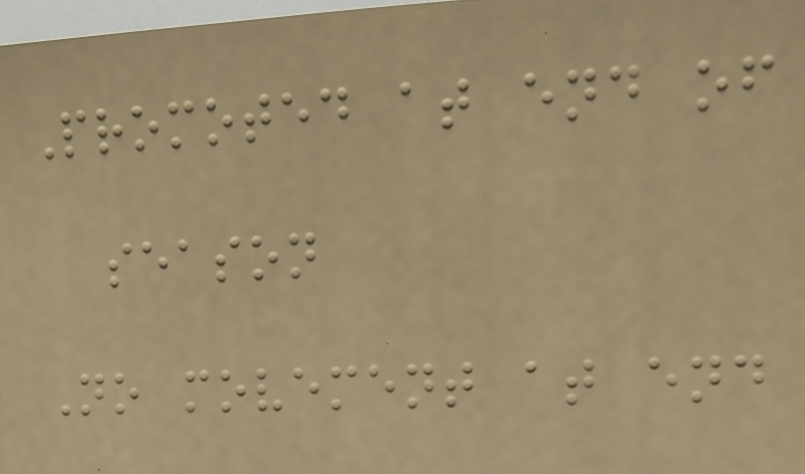Promoted at end of
season
No movement at end
